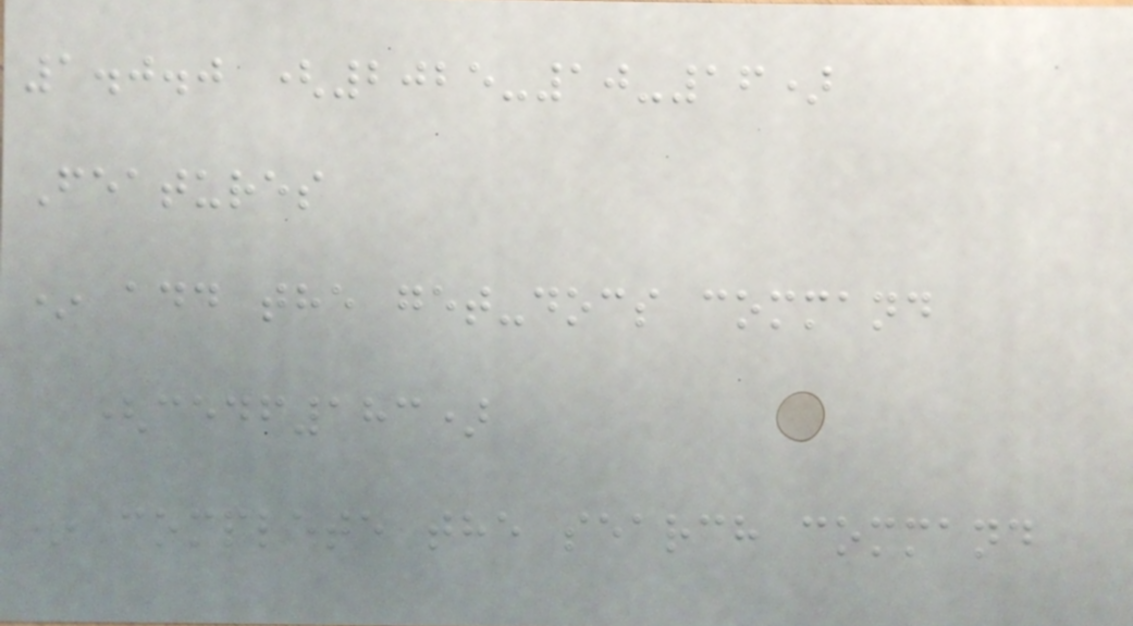1.0.0 (2025-10-16)
Features
* add the get-docs command
(cedf183)
* complete the search command
